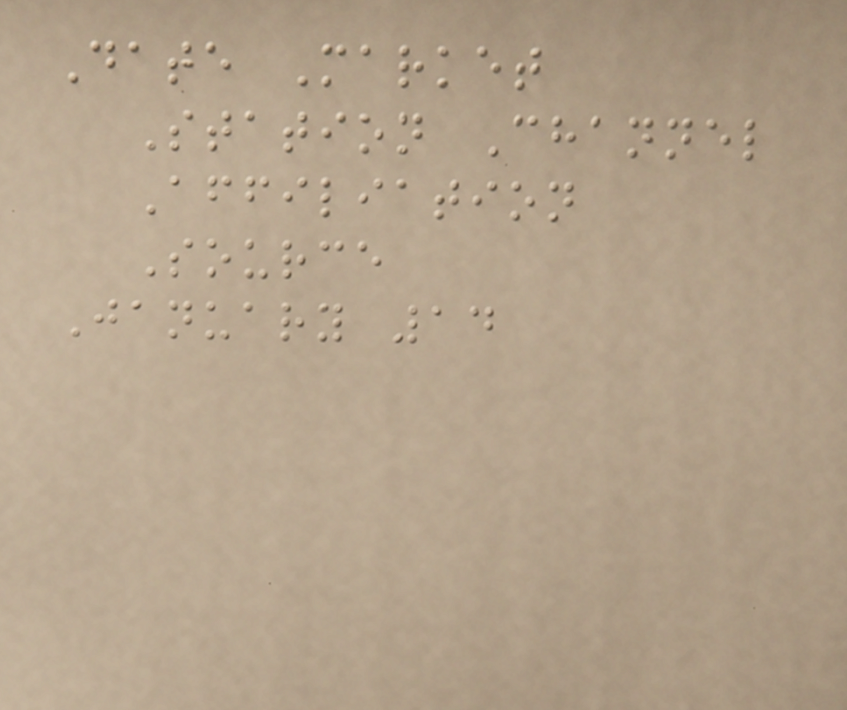Date Market
Station Channel
Affiliation
Source
January 14
